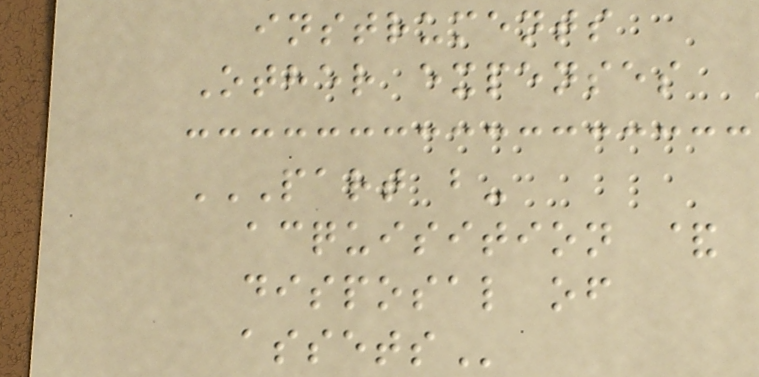instruments
Other expenses
PART B-
ACQUISITION &
DISPOSAL OF
ASSETS
